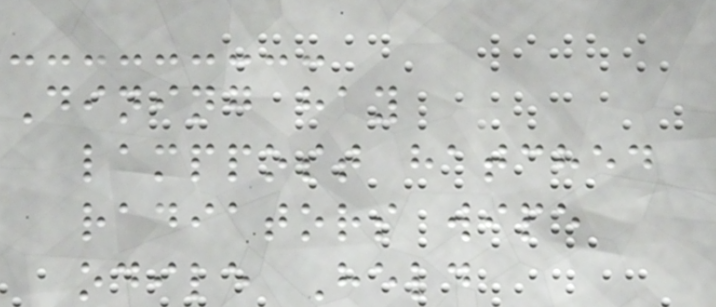Dining hay
lamppost hatched
radiators wipe
odile Held
